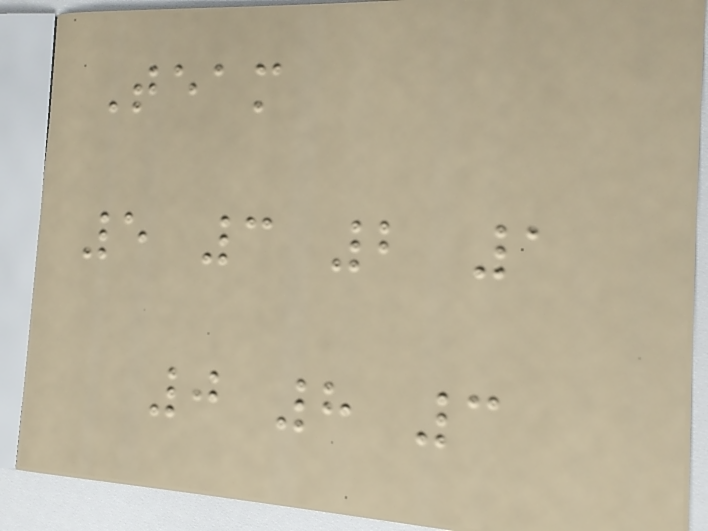Team
5 3 2 1
0 8 3
